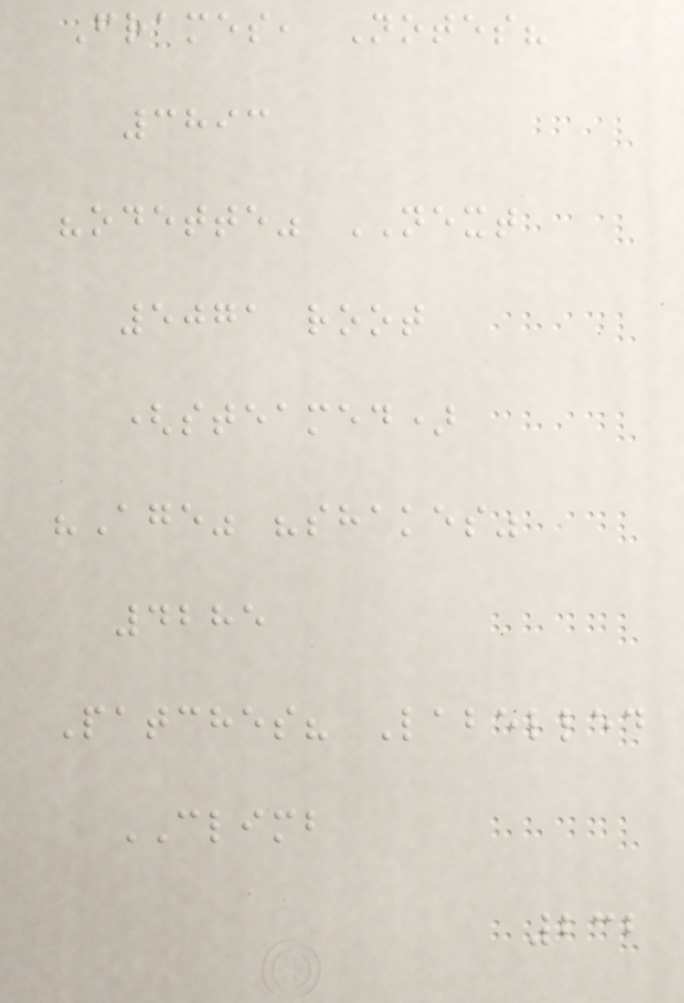Frames, Notes?
3893
"odette" NEXT
5071 root
(steamed)
"Age" "shakes"
4285
Patches? Labelled
CLIMB
232
